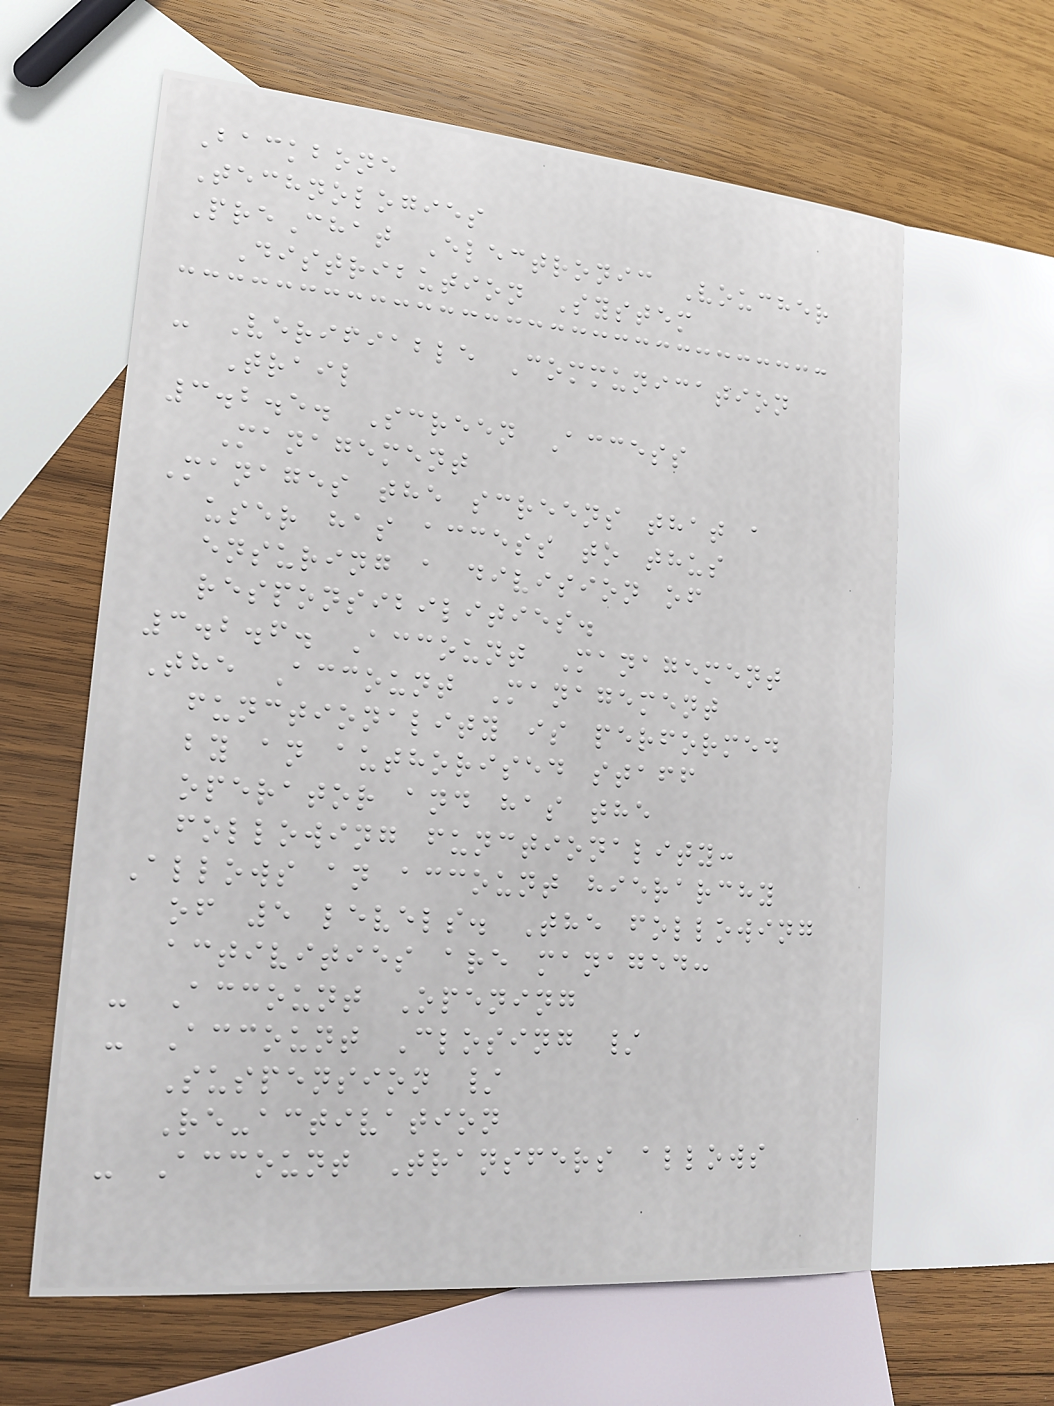Backbone
Technologies
PreChat Electronic Voucher
Distribution System
- Verifiable Communication
Trail
3.2.5. Screen Access
Management
Manages the screens that a
user has access to thus
ensuring a division of
responsibilities.
3.2.6. Account Management
The Account Management
functionality is performed
by an authorised staff
operator and has the
following functionality:
Allows an account hierarchy
of 5 levels. The following
activities are managed:
- Account Opening
- Account Closing /
Suspension /
Re-activation
- Account Transfers allows
